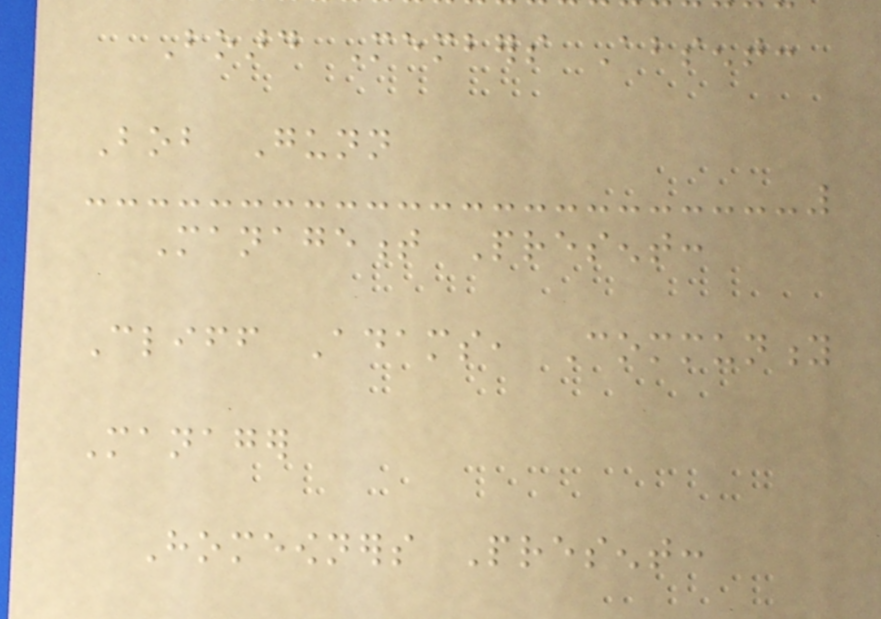Board Members Absent:
Bob Gunn
Management Present:
Cliff Adams, Community
Manager
Homeowners Present:
